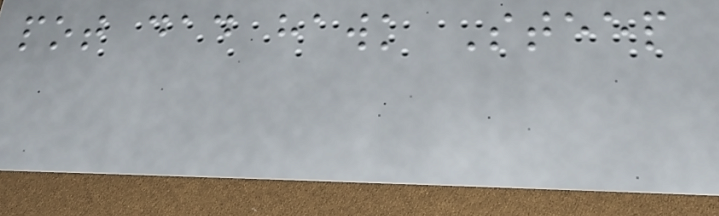pot dad hawk Steep
